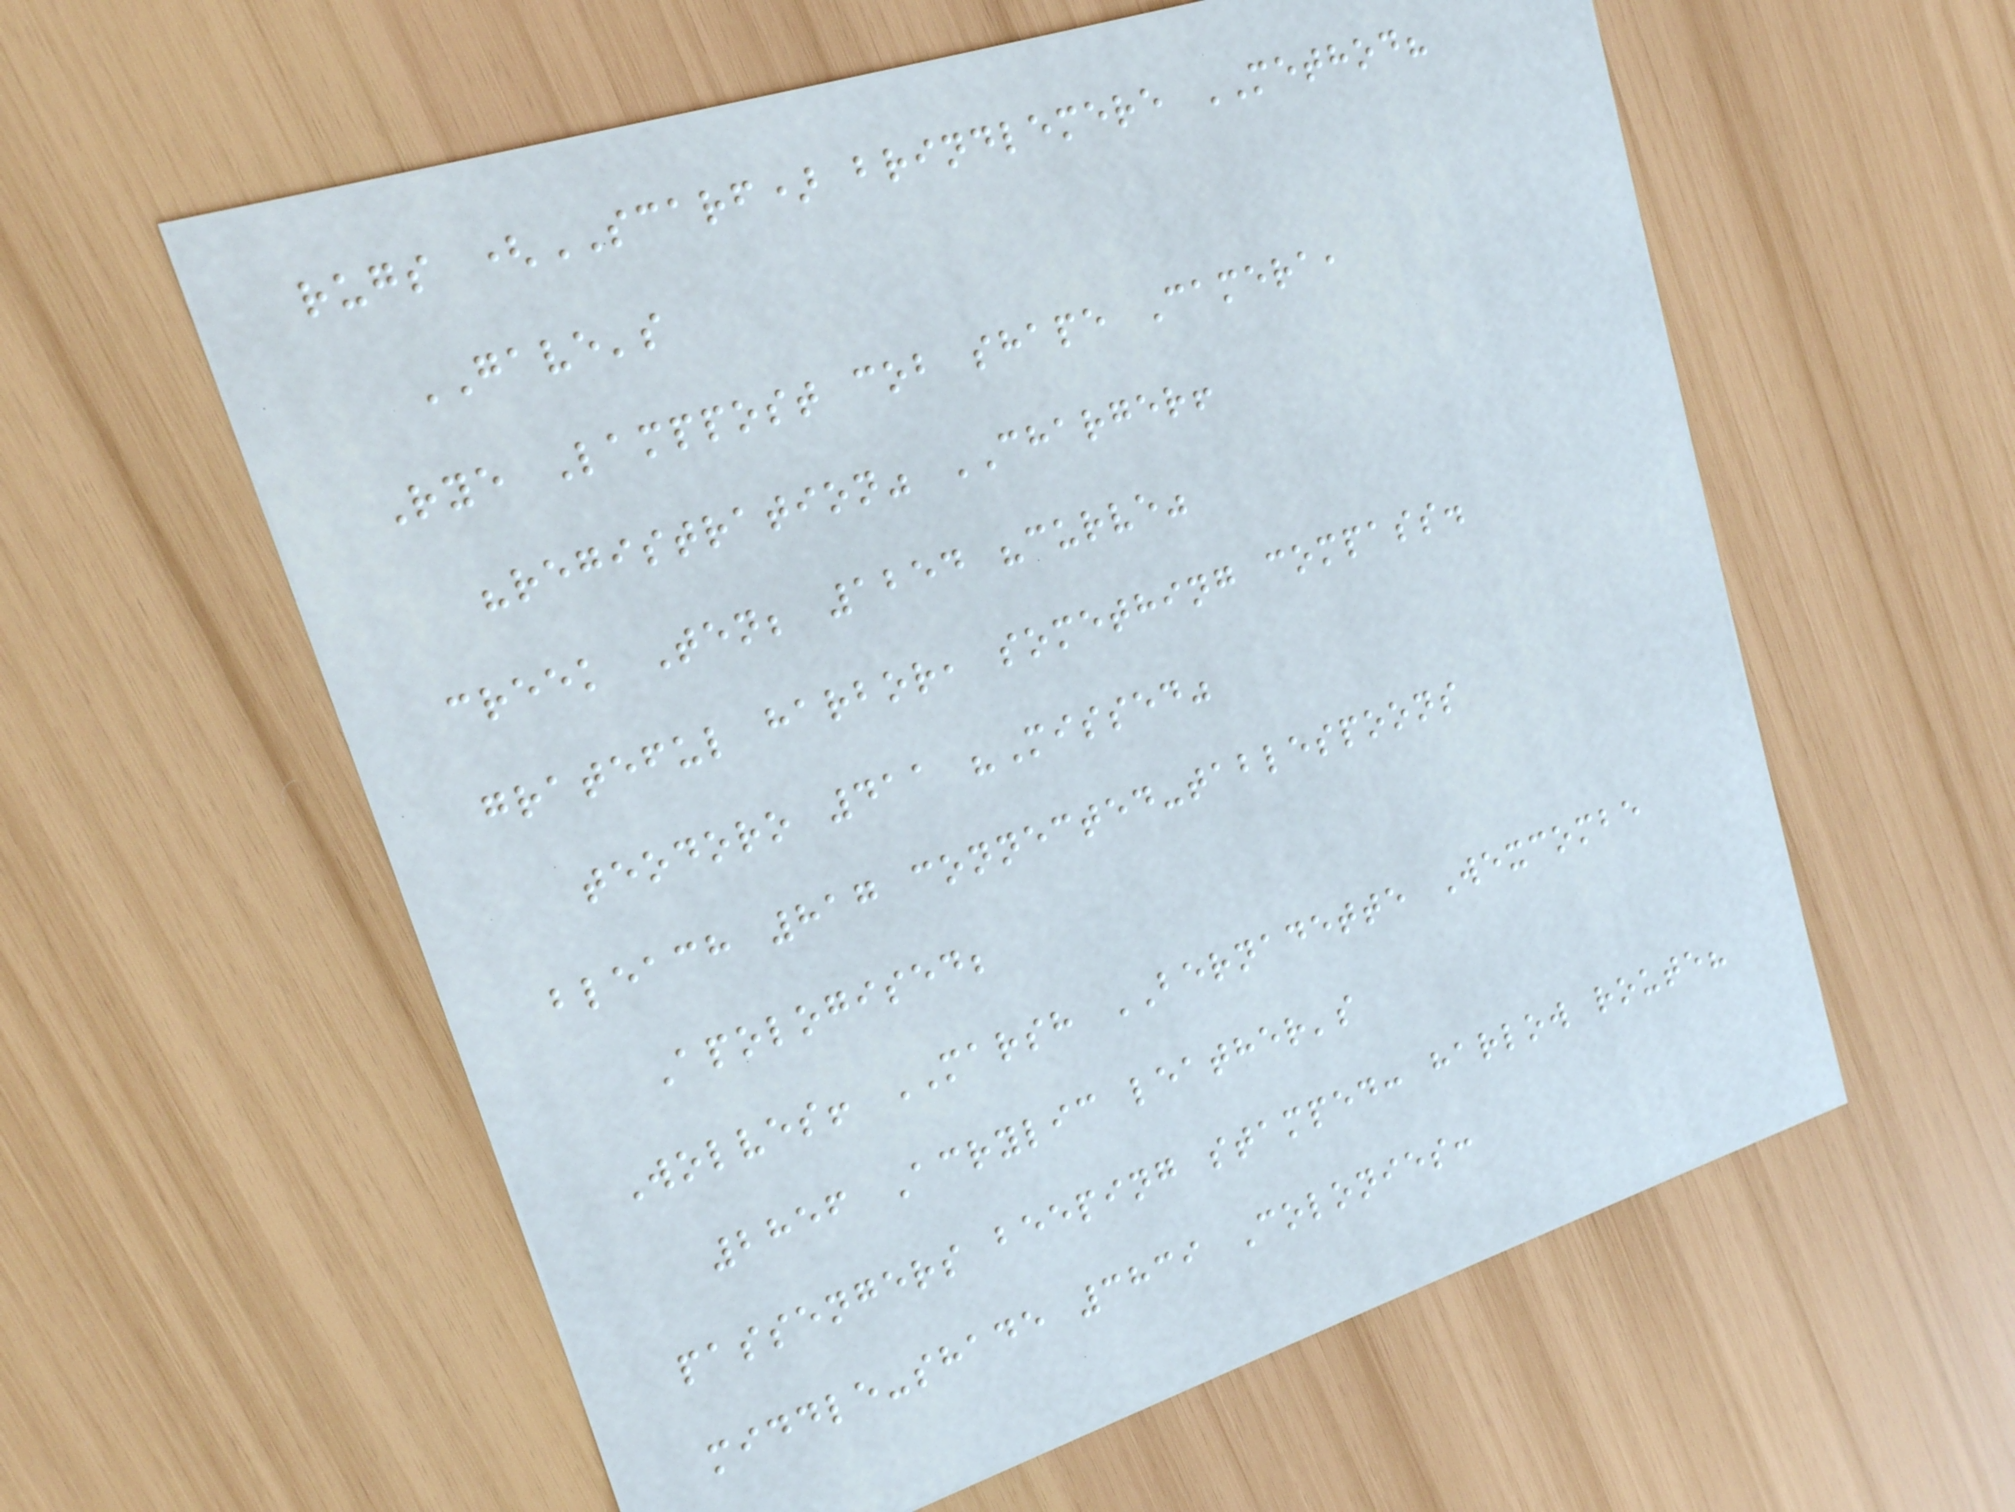rugs (SCARF) brindlemere METHOD?
GAVE's
Rye Lamppost cob shape Camera,
"registration" CHARGER!
creek Ten; 1254 "curve"
grateful harbor, something compass.
teodoro 411 "Missed"
bleach 817 connected-tablespoons
Apologised;
Wolves! MARSH BERNADETTE Wexcombe
2856 Acrylic leather's
passengers beeping stamped: harlow route?
middle-shade 3839 Colonies:
